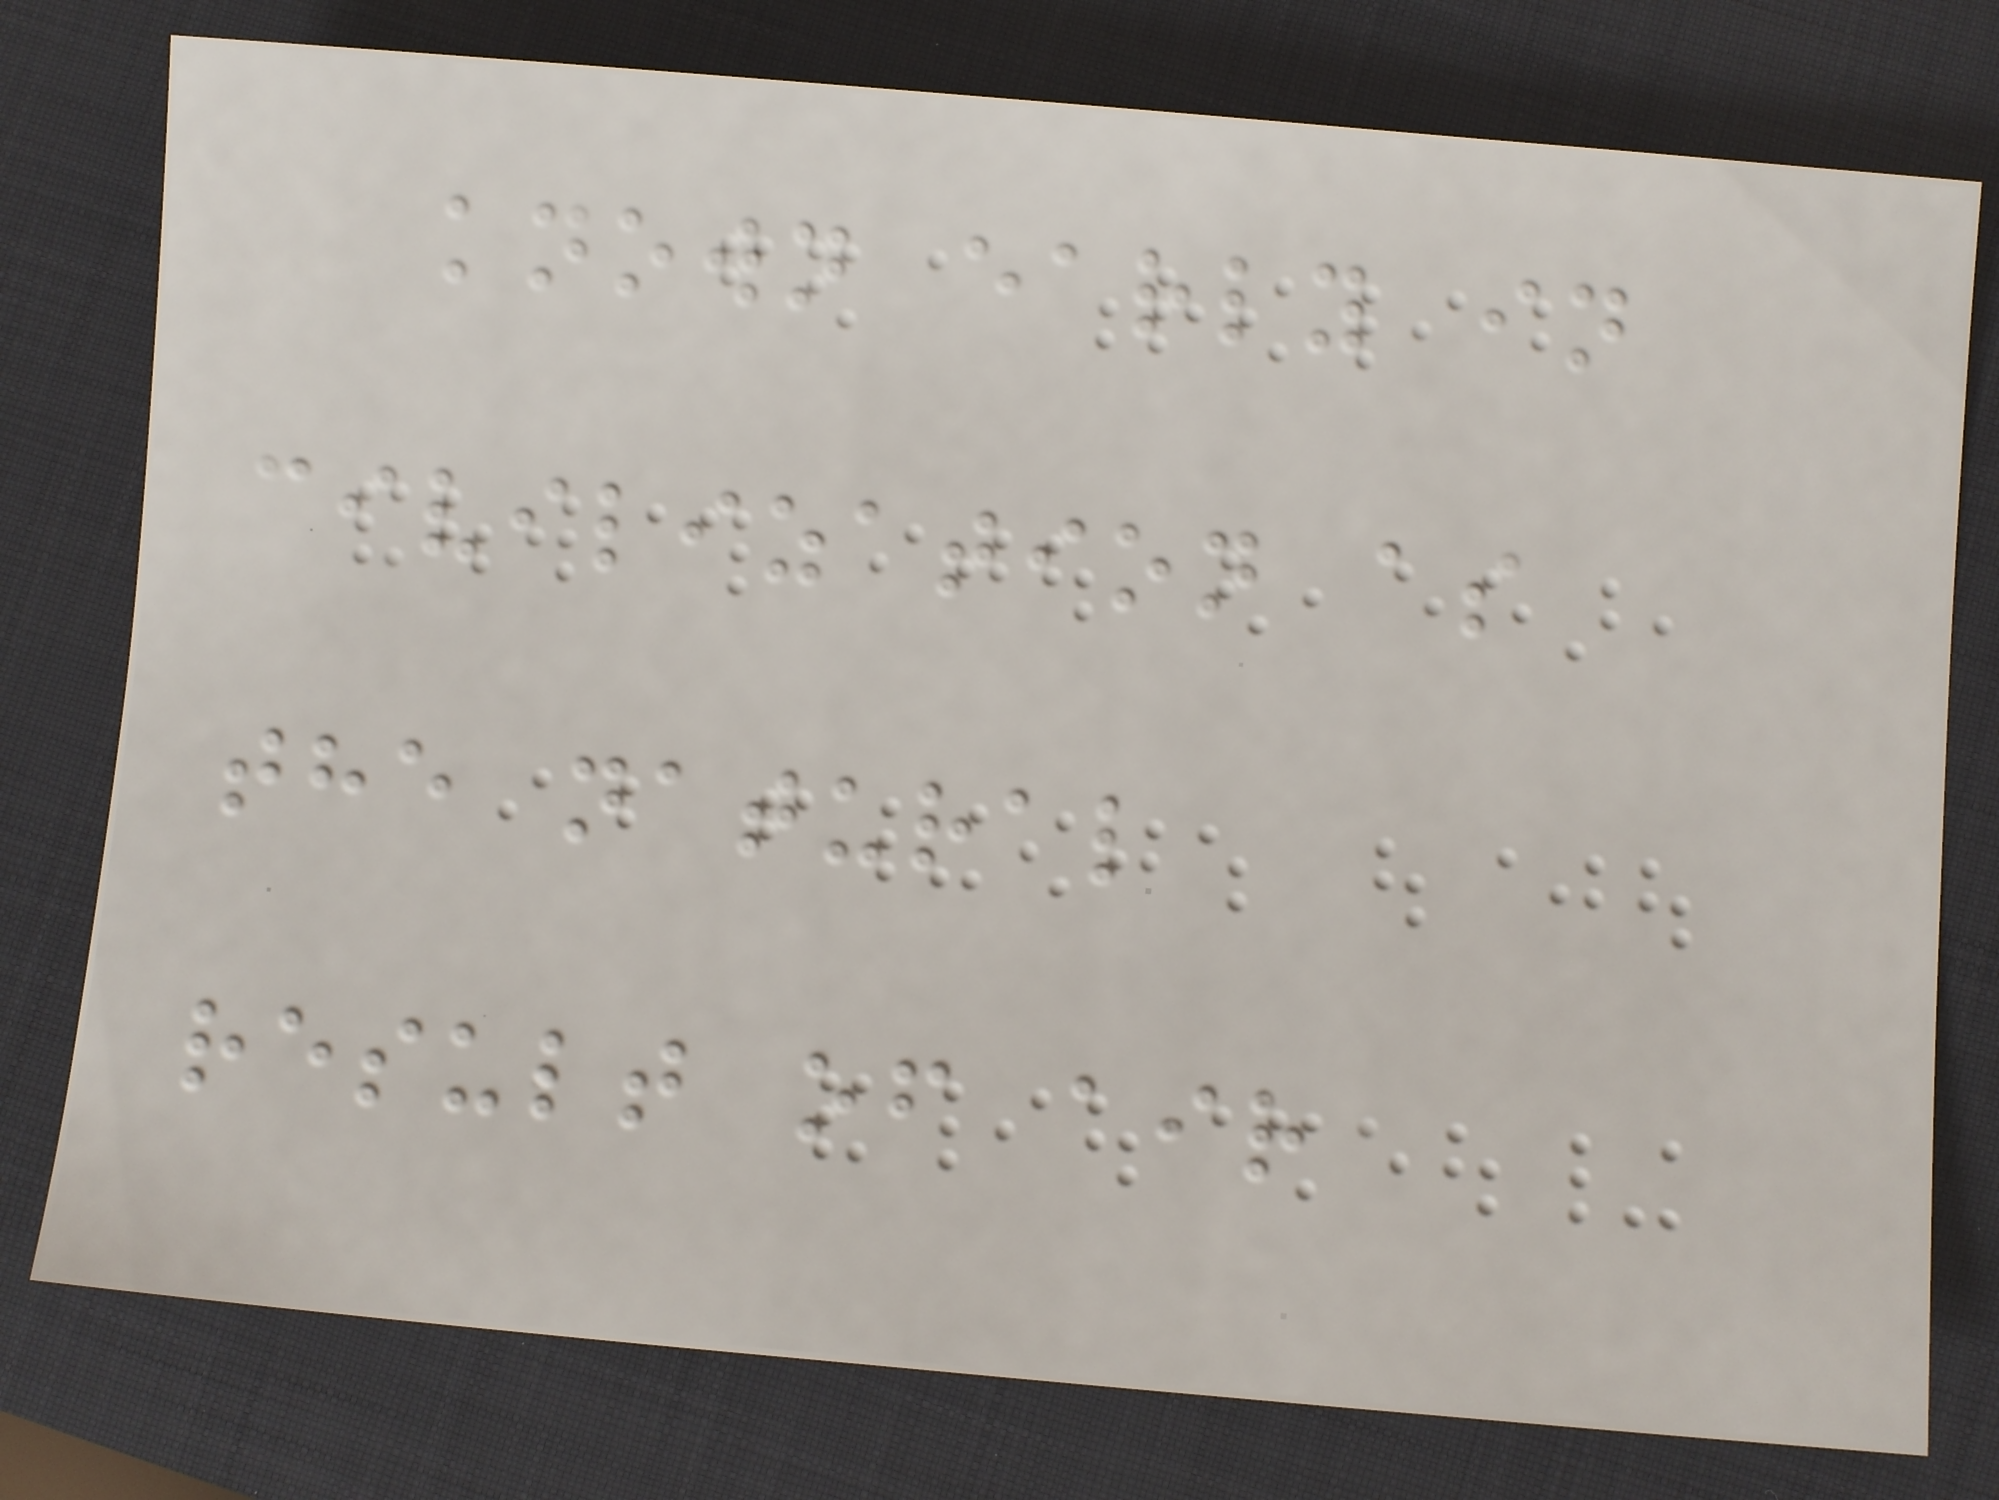known early in
civilization as
the natural
result of air
